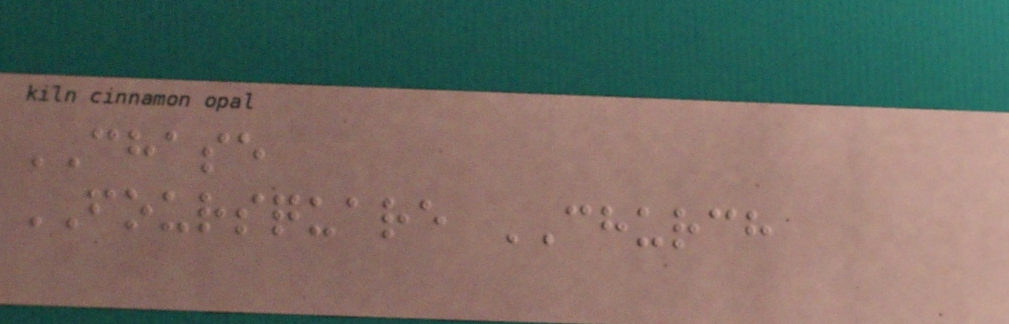CHASE
FOURSQUARE CHURCH
